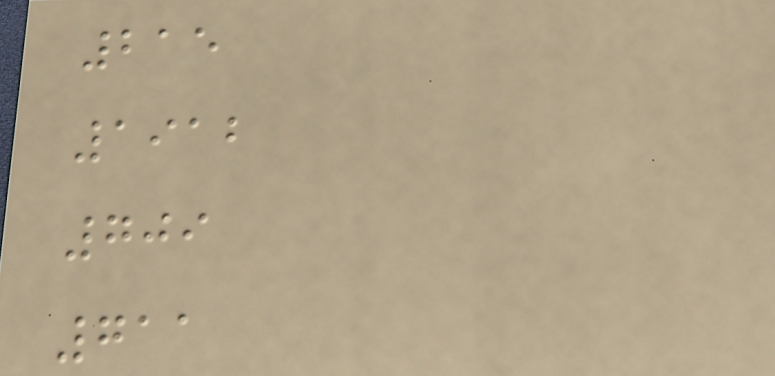215
1912
709
711
